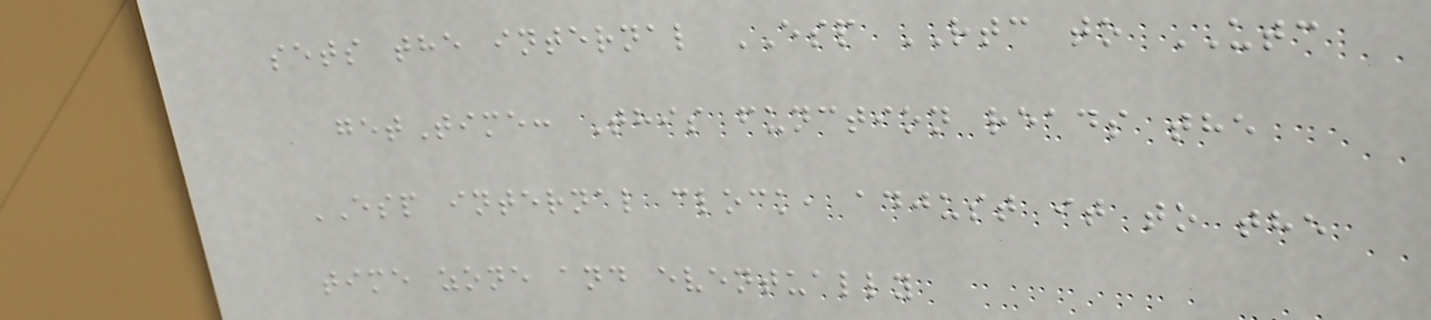sets the internal ESP RTC to UTC
getTime: This function reads the
ESP internal clock, adjust it to the
time zone and eventually
